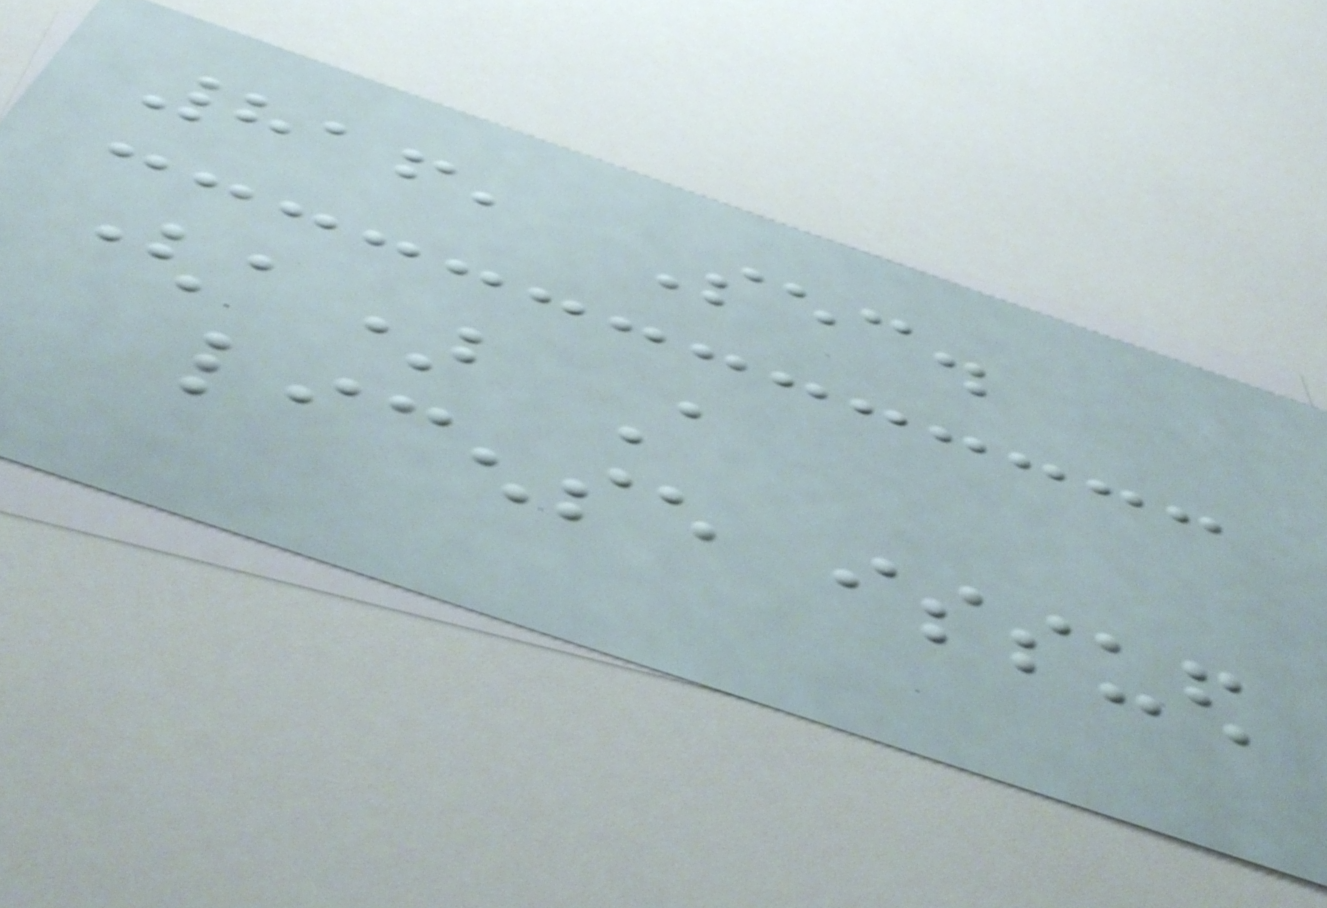816, Sec.
(a) A
license issued
